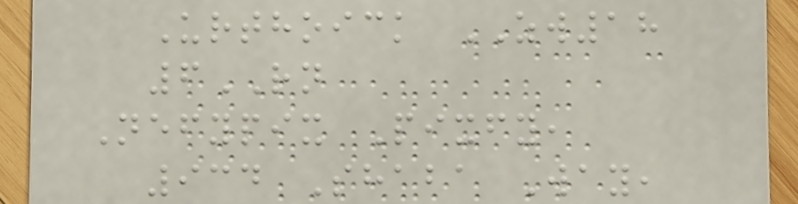Urthoick ZW18
6RN
Nefypix Pixfy,
934 Shaba Way,
